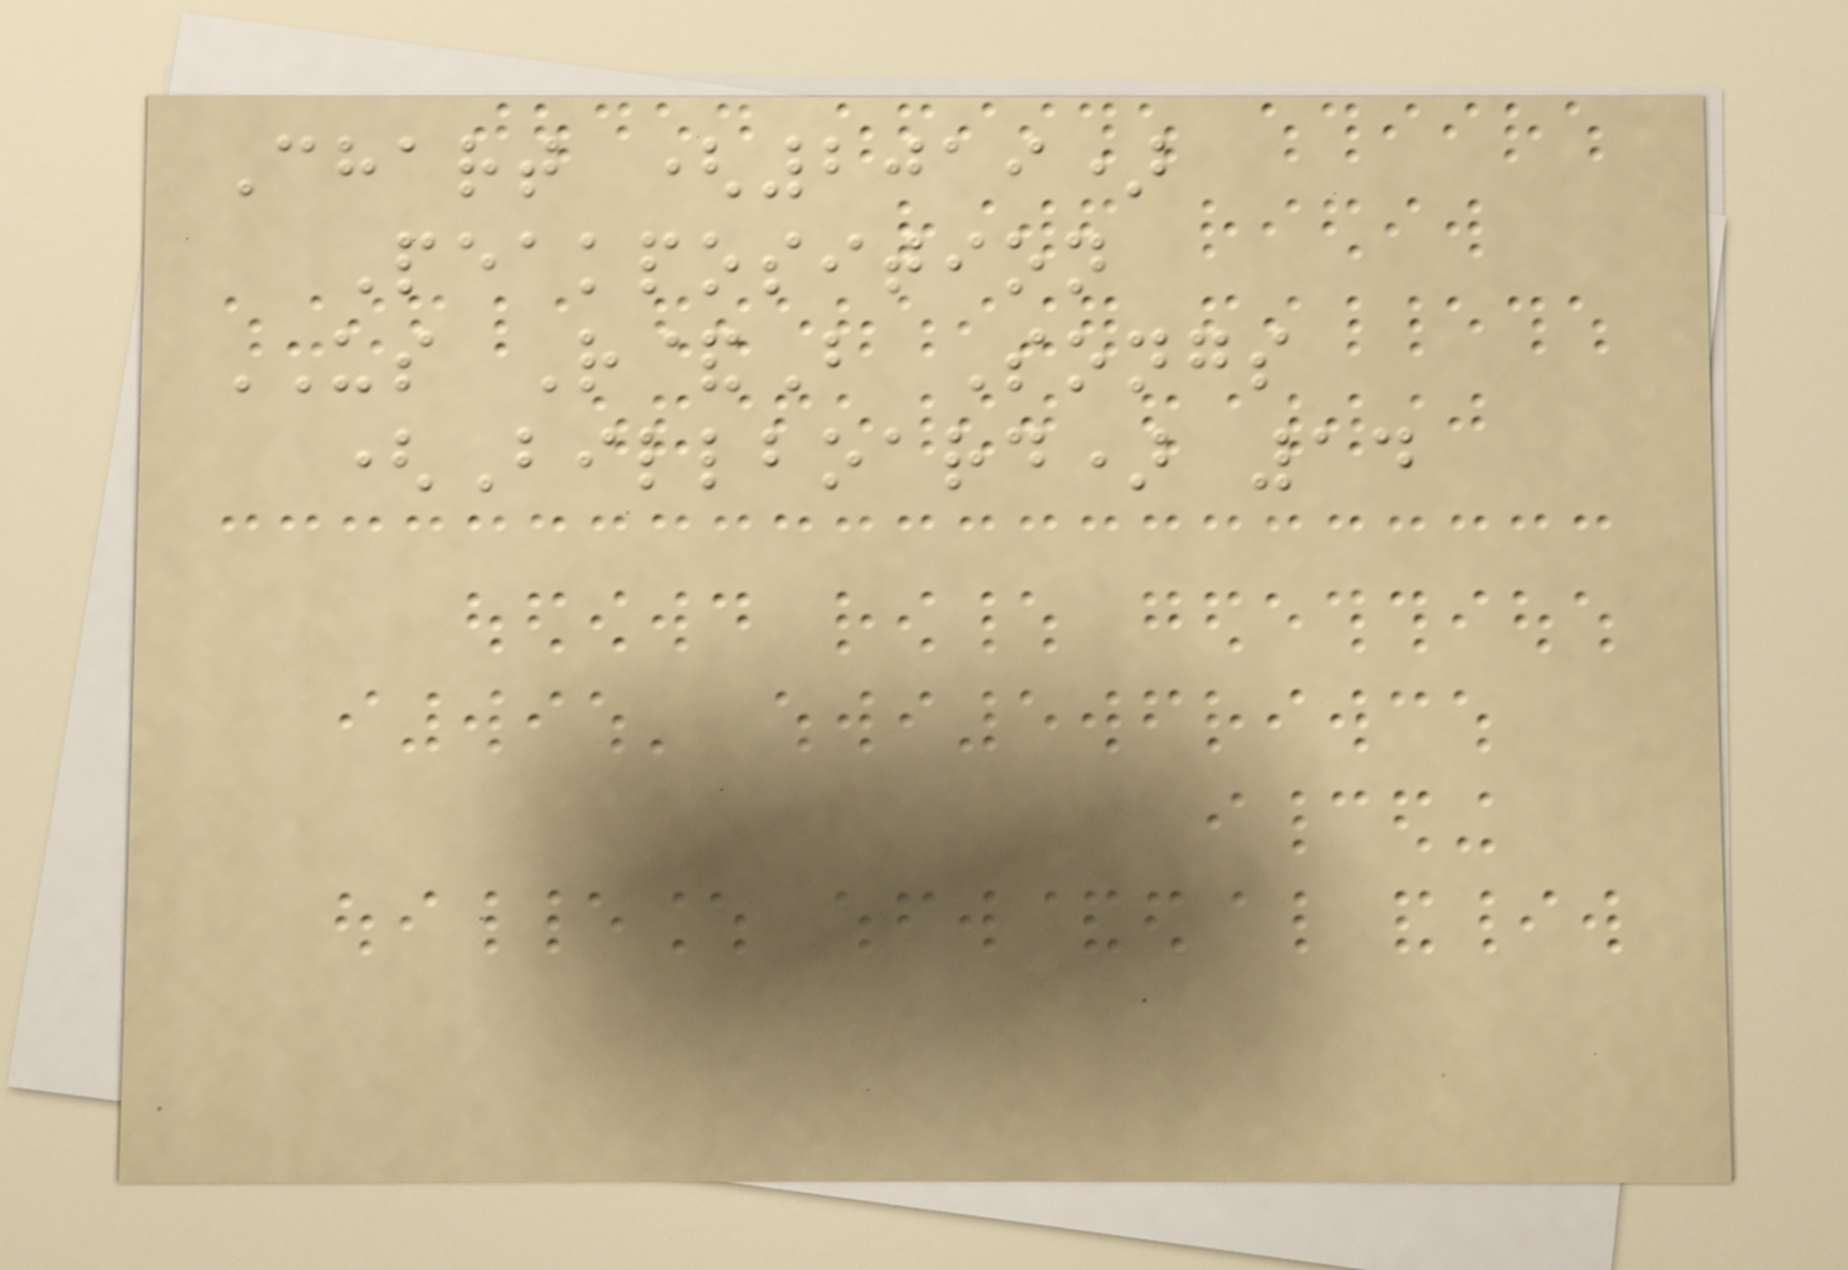Chart (2019)
Peakposition
US R&B Songs
(Billboard) 14
